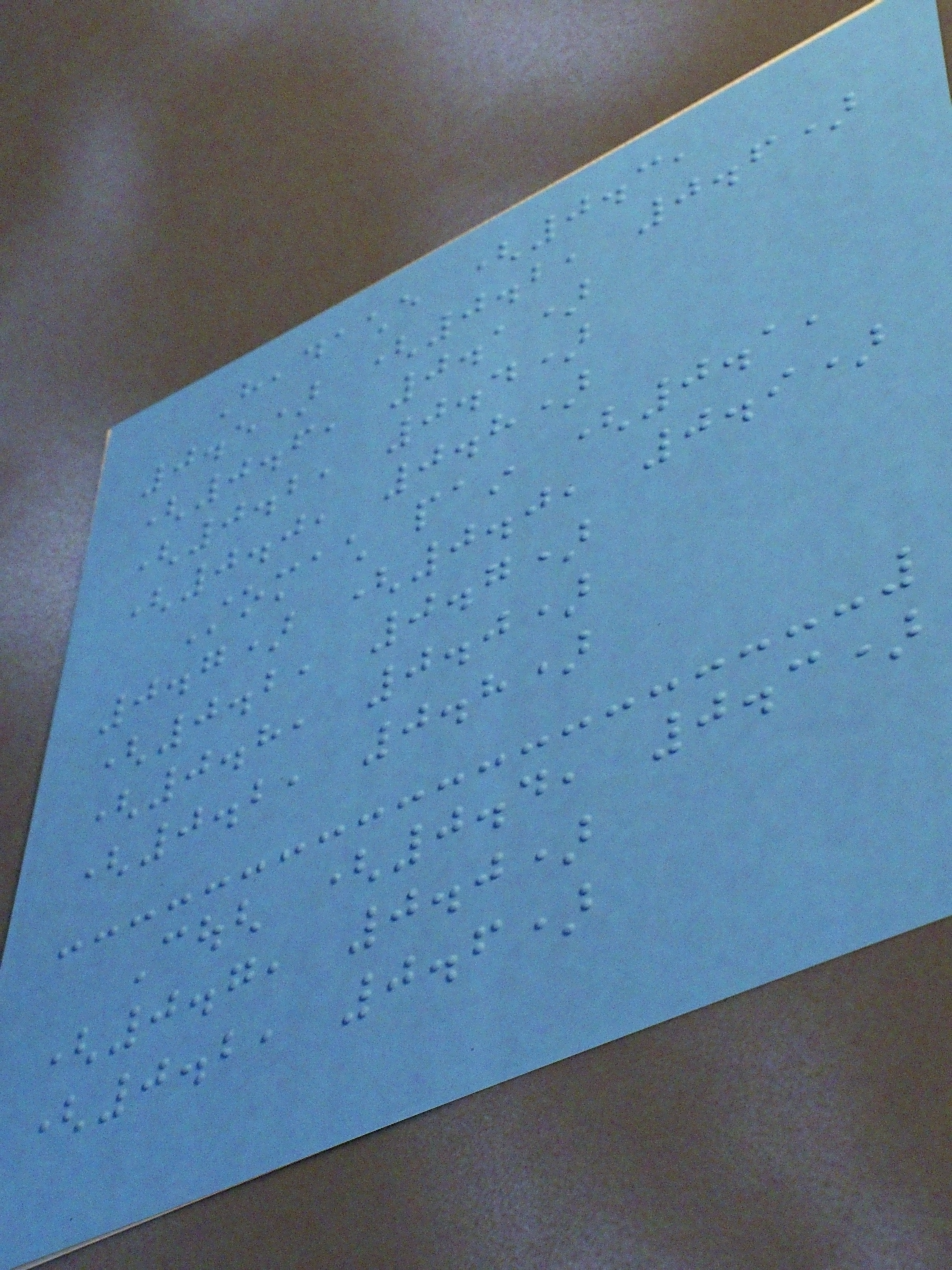Headache (0.3,
0.5) (0.2, 0.6)
(0.6, 0.1)
(0.2, 0.4)
(0.0, 0.8)
Stomach pain (0.1,
0.7) (0.0, 0.9)
(0.2, 0.7)
(0.8, 0.0)
(0.2, 0.8)
Cough (0.4, 0.3)
(0.7, 0.0)
(0.2, 0.6)
